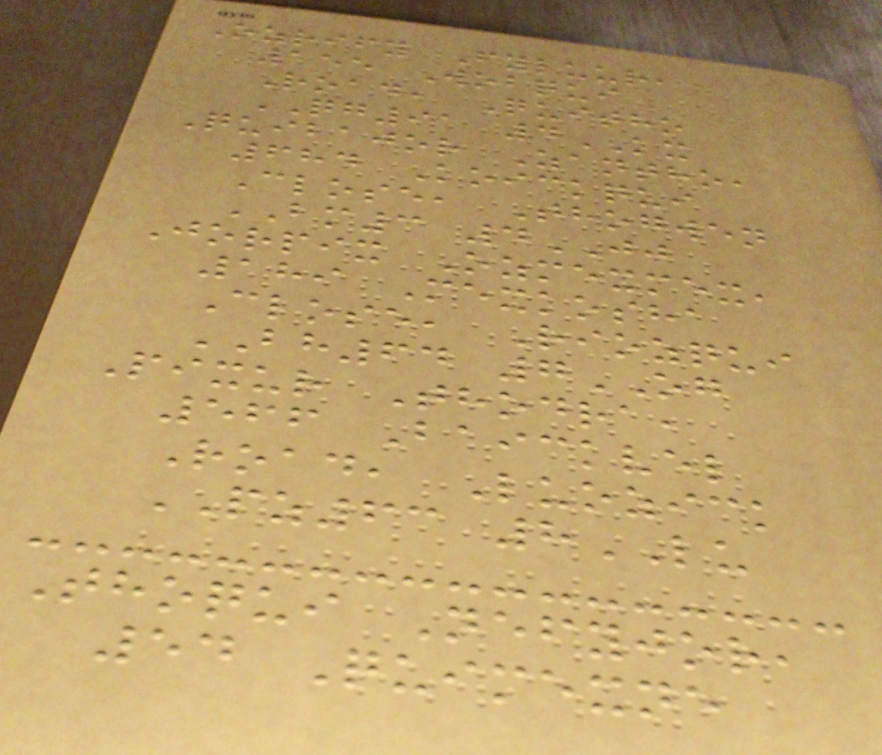Ozrify Fyluur,
155 Wobqui
Road, Quitho
QG91 4KX
Quibajor Zantho,
684 Koickqui
Close, Thogwen
BM3 4JJ
Jorpix Ozmexmex,
189 Mexkosha
Close, Riozqui
BH64 7OG
Pixur Thodra,
566 Baickvel
Road, Luozick
PZ63 8LU
Thoqui Nefyjor,
54 Quimexne
